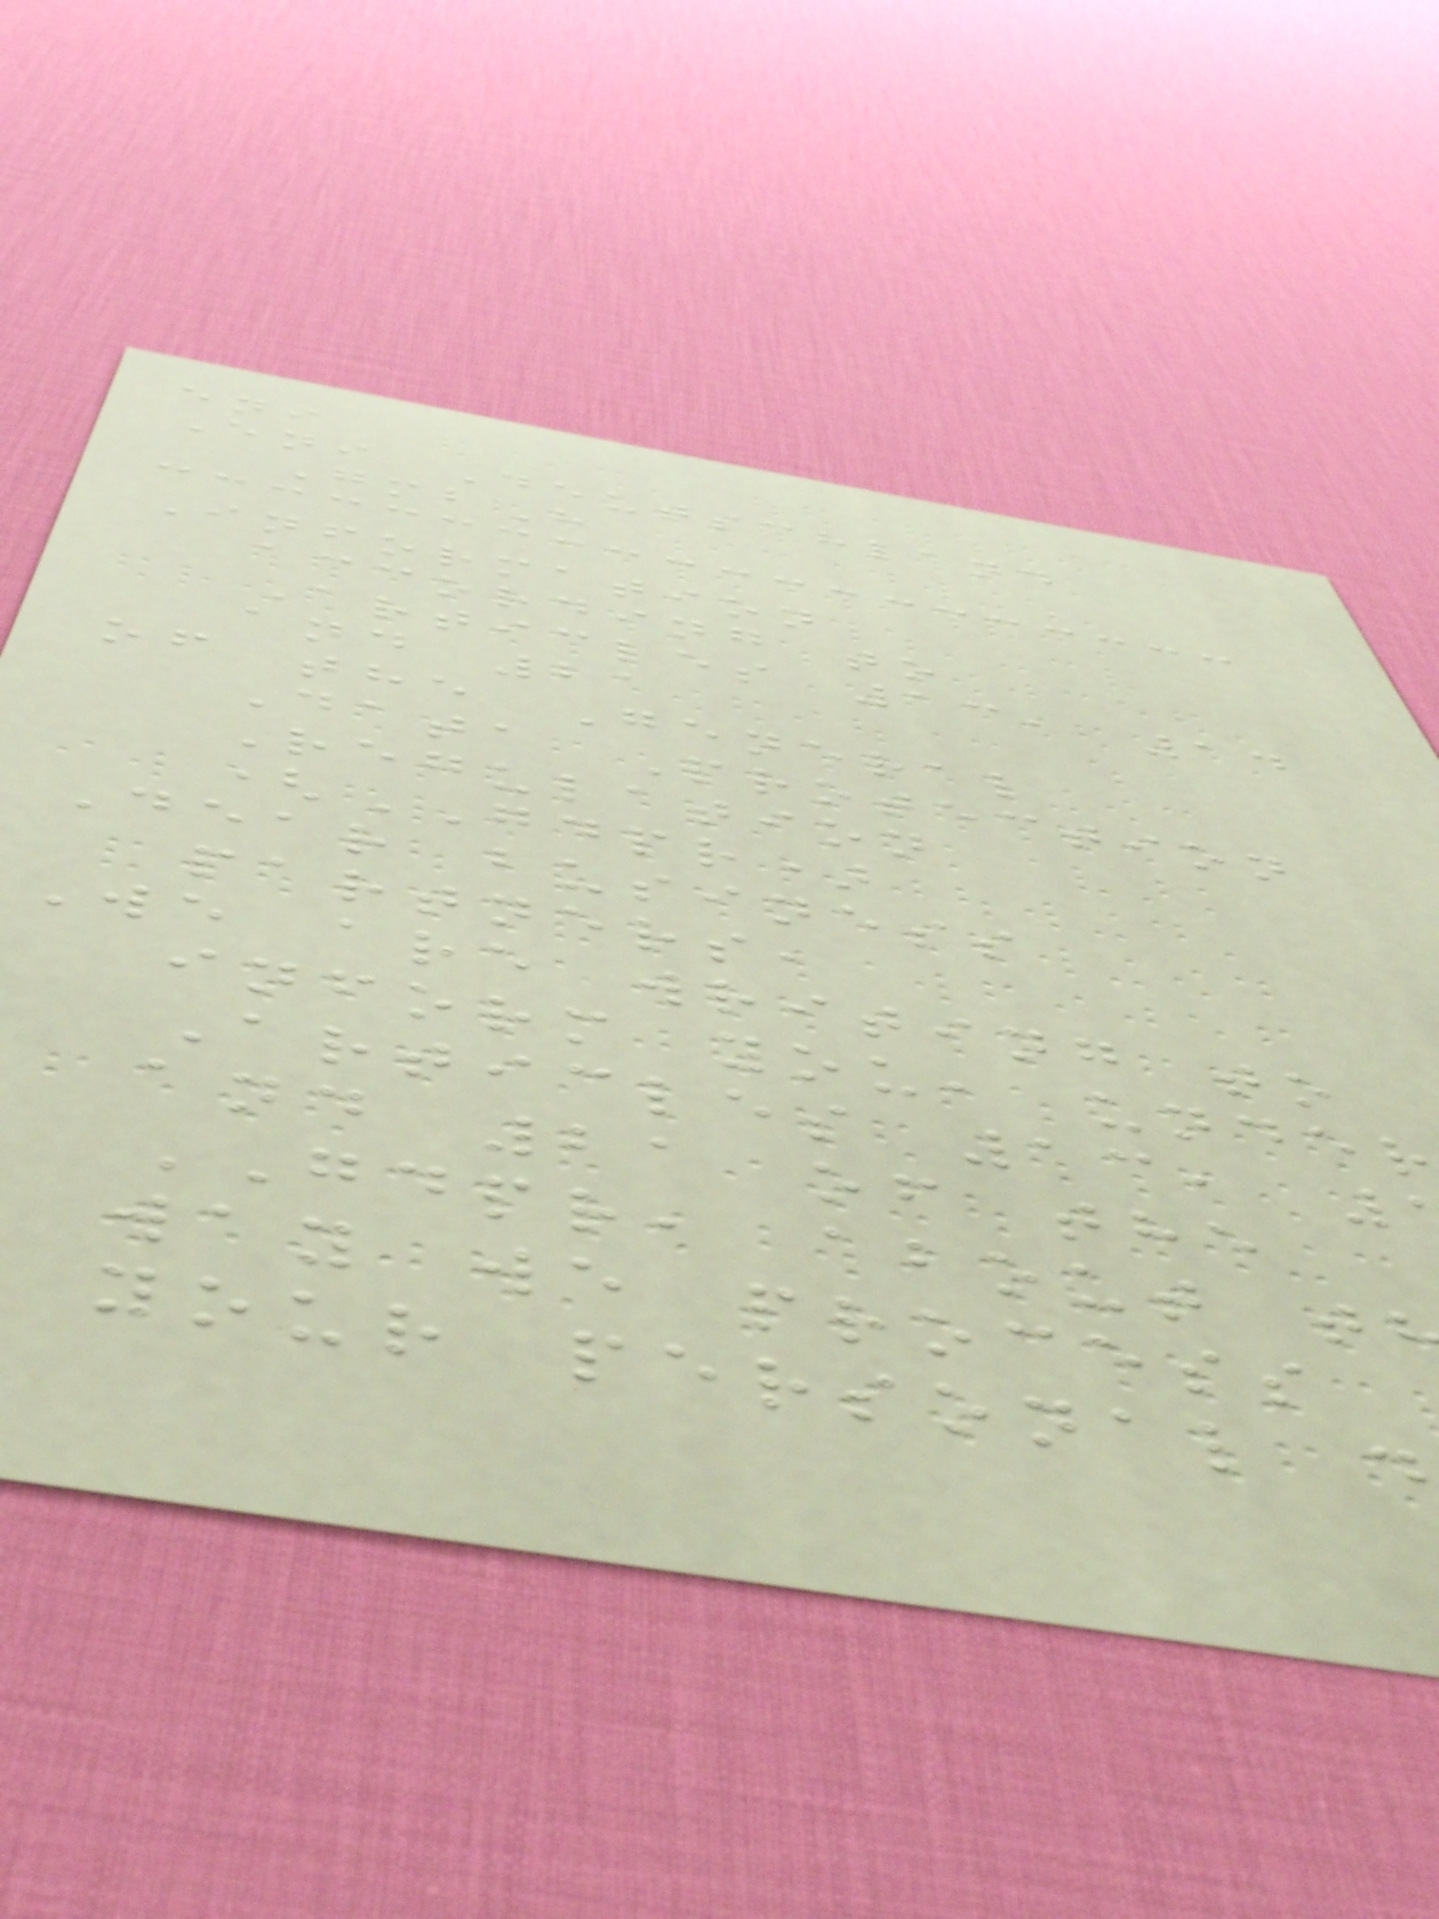eni
Eni Deutschland
GmbH
Information
according to
Articles 13, 14
and 21
of the General
Data Protection
Regulation
(GDPR)
Dear business
partners,
We are writing to
inform you, under
Articles 13,
and 21 of the
GDPR, about t
way we process
your personal d
